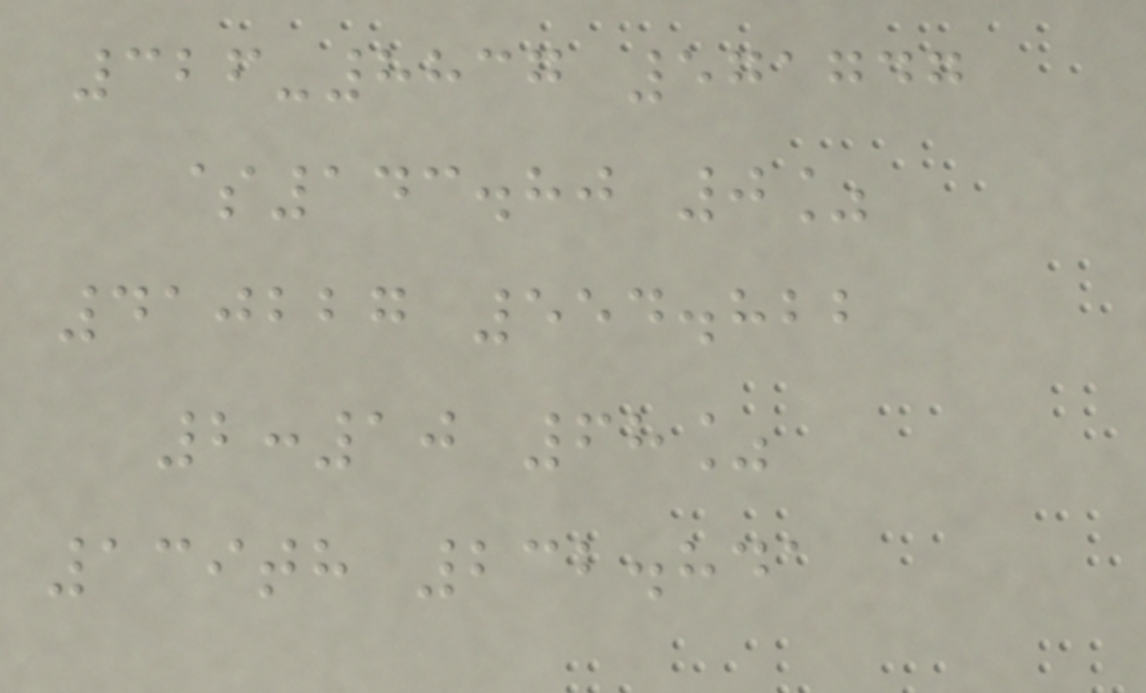326-8837 571747
$143.80 0%
410227 554.822
2:10 68%
139th 232.841
